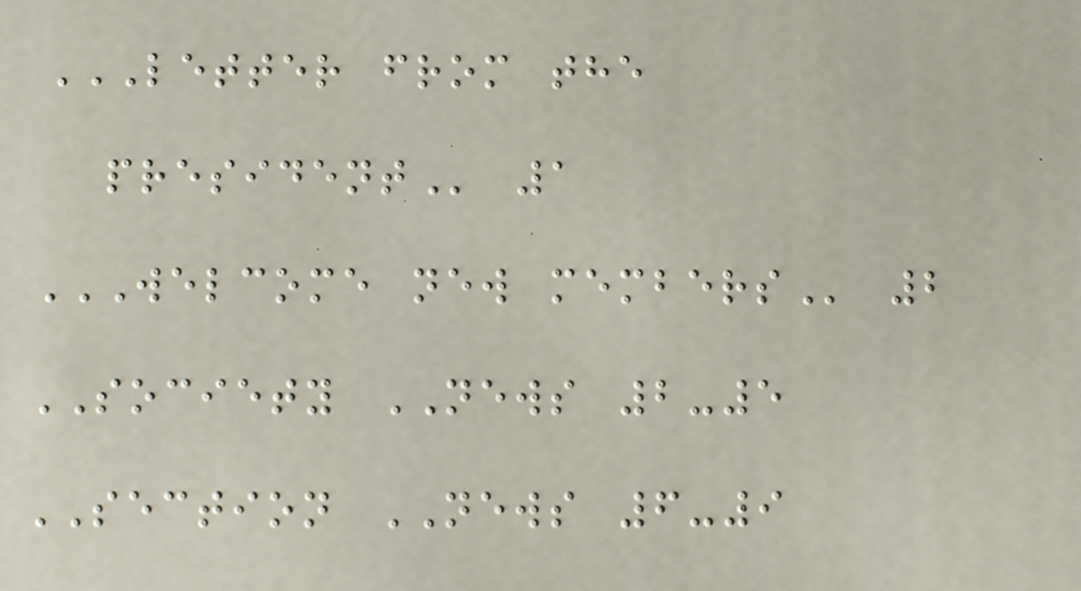LETTER FROM THE
PRESIDENT 1
WELCOME NEW MEMBERS 2
SOCIETY NEWS 2-5
SECTION NEWS 6-9
